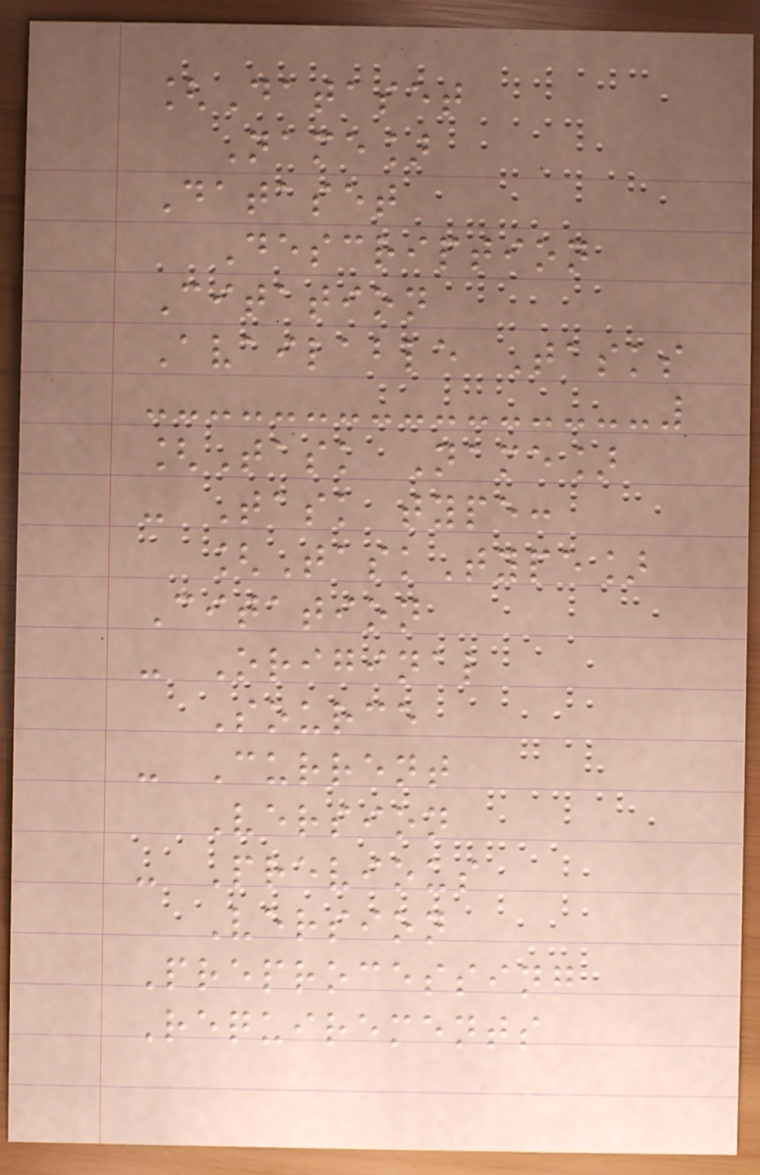[Dataset
Name]
Dataset
Description
Citation
Available Tasks
[Task Name]
- Task type:
[TaskType]
Citation
- Original
Source
- Current
Version
- Previous
Version
Preprocessing
Requirements
